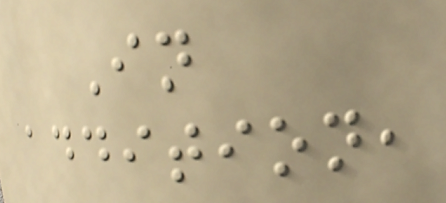In
addition,
